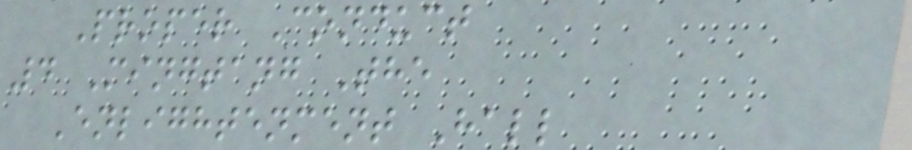Proper Conduct
4 Mingtang The
Enlightenment Hall
